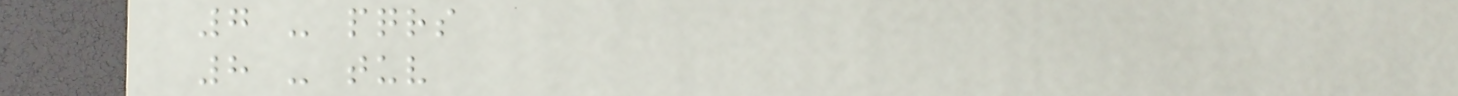7 - pqrs
8 - tuv
